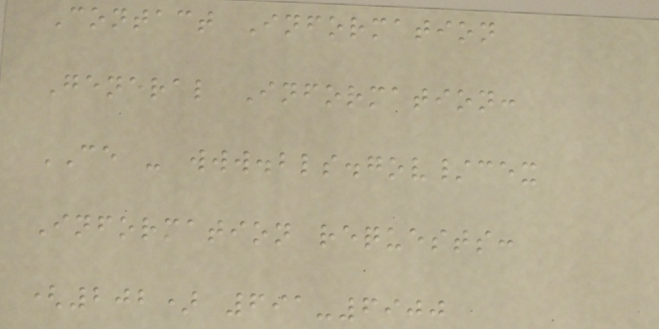Contact Information
General Information:
CE - www.bls.gov/cex
Information requests:
(202) 691-6900
